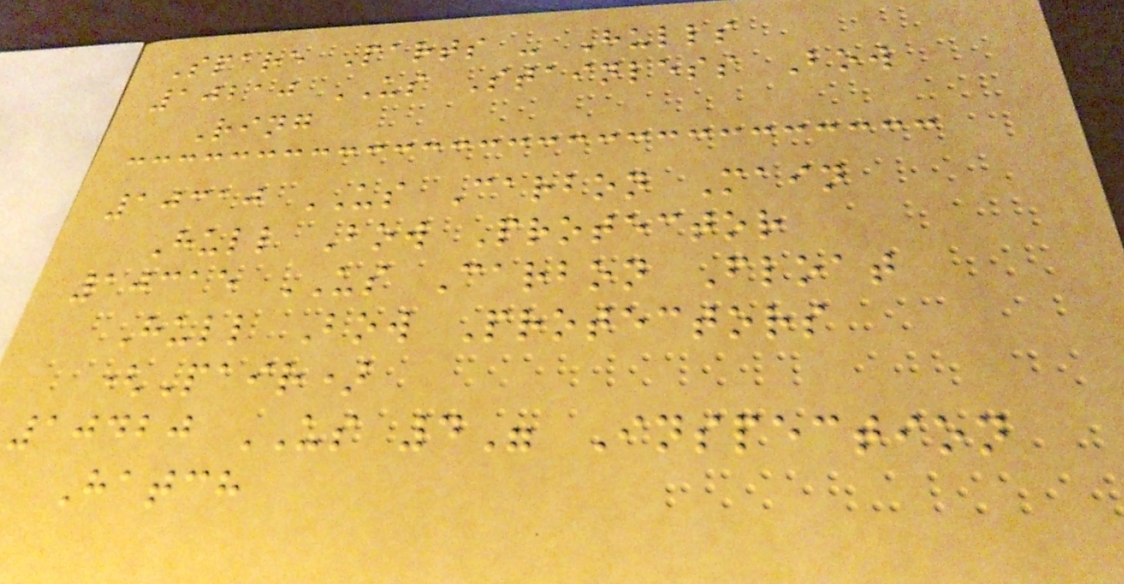Spare Parts - Hulls
10210 US Stainless Bow
Ring
10310 US Carbon Main
Hull Bow Protector
10315 US Carbon Float
Hull Bow Protectors
(Pair)
10420 US 4" Inspection
Hatch
